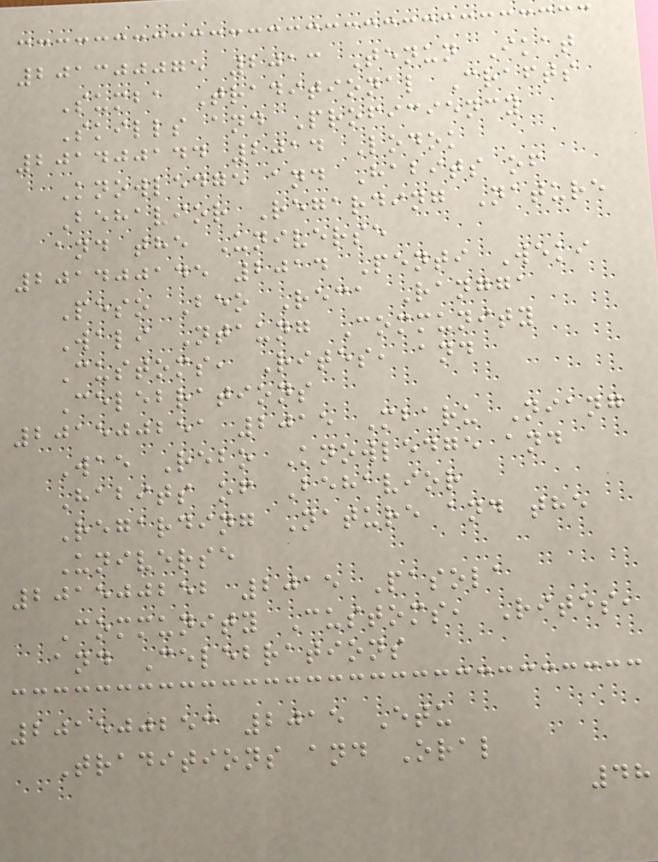201300075 2013 Tenun Ikat
Sumba Traditional Crafts
Skills and Proficiency
201400144 2014 Lodok
Knowledge and Habits of
Behavior Regarding Nature
and the Universe
201400145 2014 Penti Weki
Peso Beo Reca Rangga
Wali Ntaung Community
Customs, Rites, and
Celebrations
201500251 2015 Mbaru Niang
Wae Rebo Knowledge and
Habits of Behavior
Regarding Nature and the
Universe
201500252 2015 Pasola
Community Customs, Rites,
and Celebrations
201500253 2015 Etu
Traditions and Oral
48
